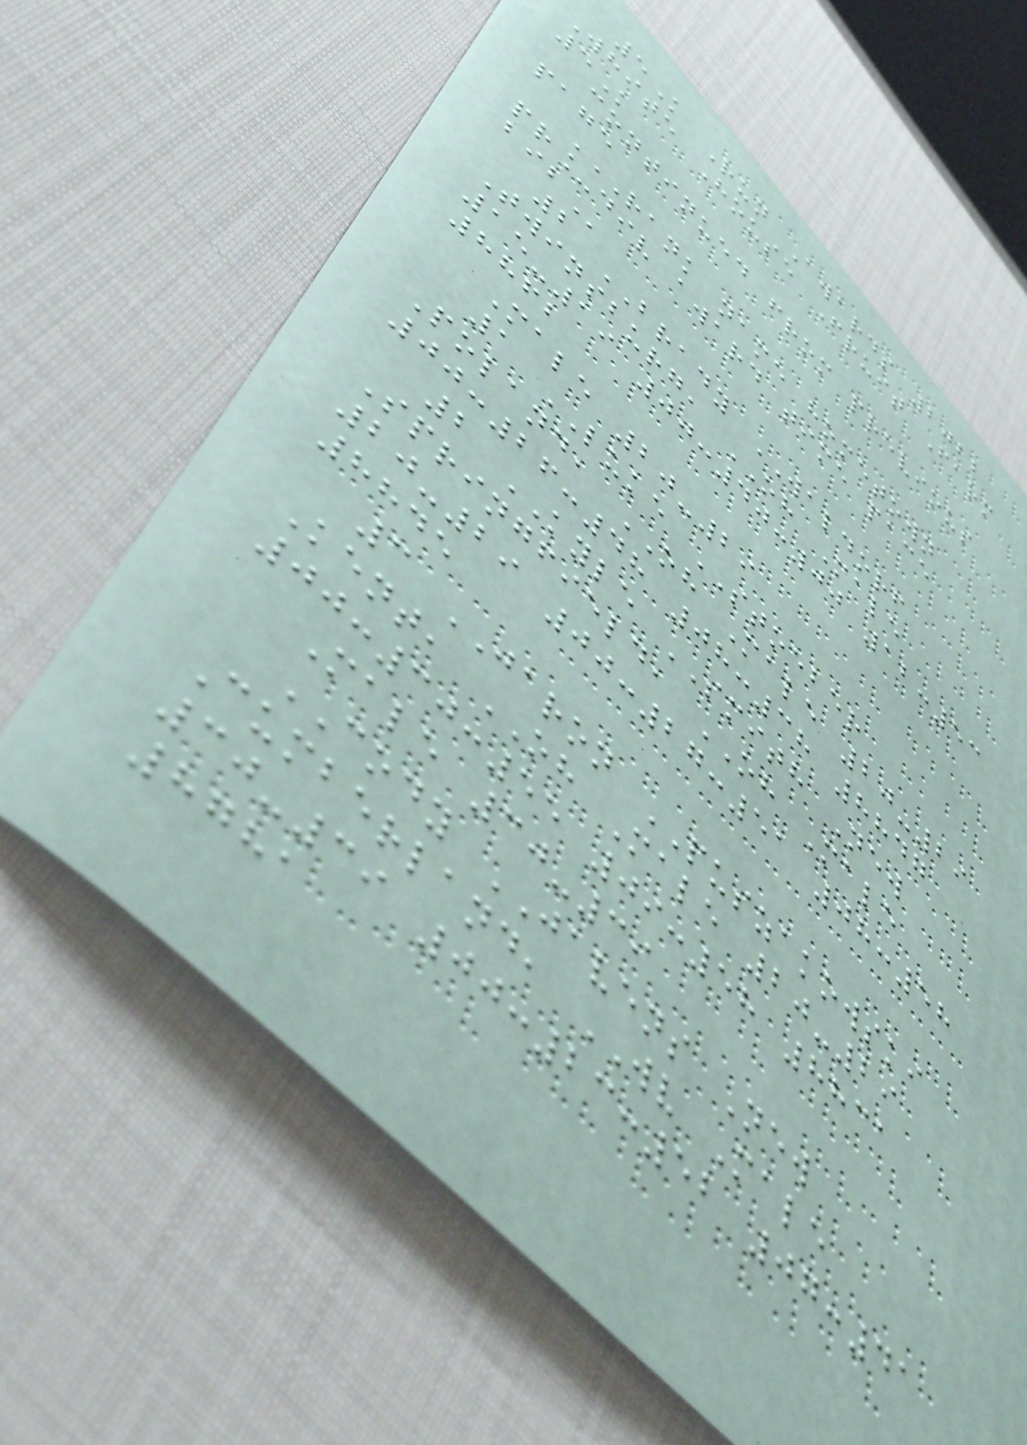5K Run Awards 2022
White House Fruit Farm
5K
continued from previous
page
RANK NAME HOMETOWN
PR_DIV AWARD TIME PACE
BIB
2 BRADY WALDORF
Twinsburg, OH Male
15-19 00:40:00 12:53
8862
Male 20-29
1 LUKE STOEBER
Poland, OH Male 20-29
00:26:48 08:38 8847
2 KYLE SMITH New
Springfield, OH Male
20-29 00:27:51 08:58
8845
3 JARON PUSZAKOWSKI
Kent, OH Male 20-29
00:30:55 09:58 8831
Male 30-39
CODY JAVENS New
Cumberland, WV Male
30-39 00:23:52 07:41
8781
